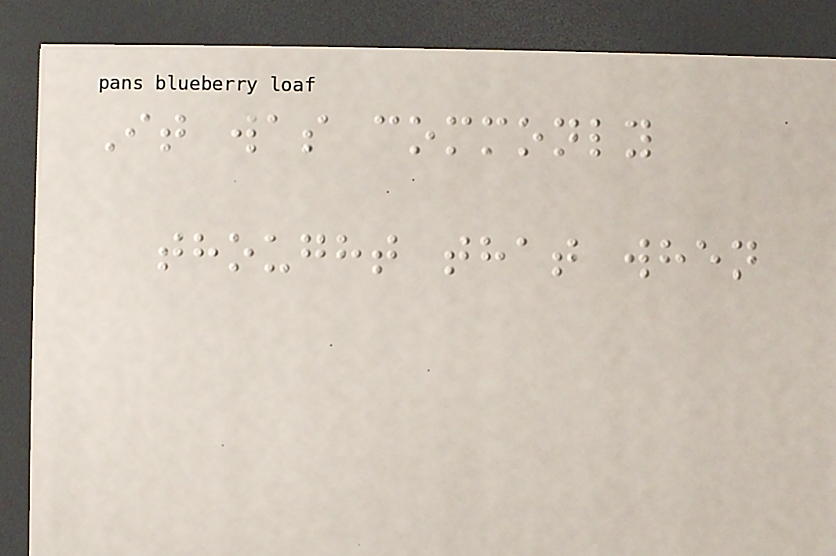It was commonly
thought that when
